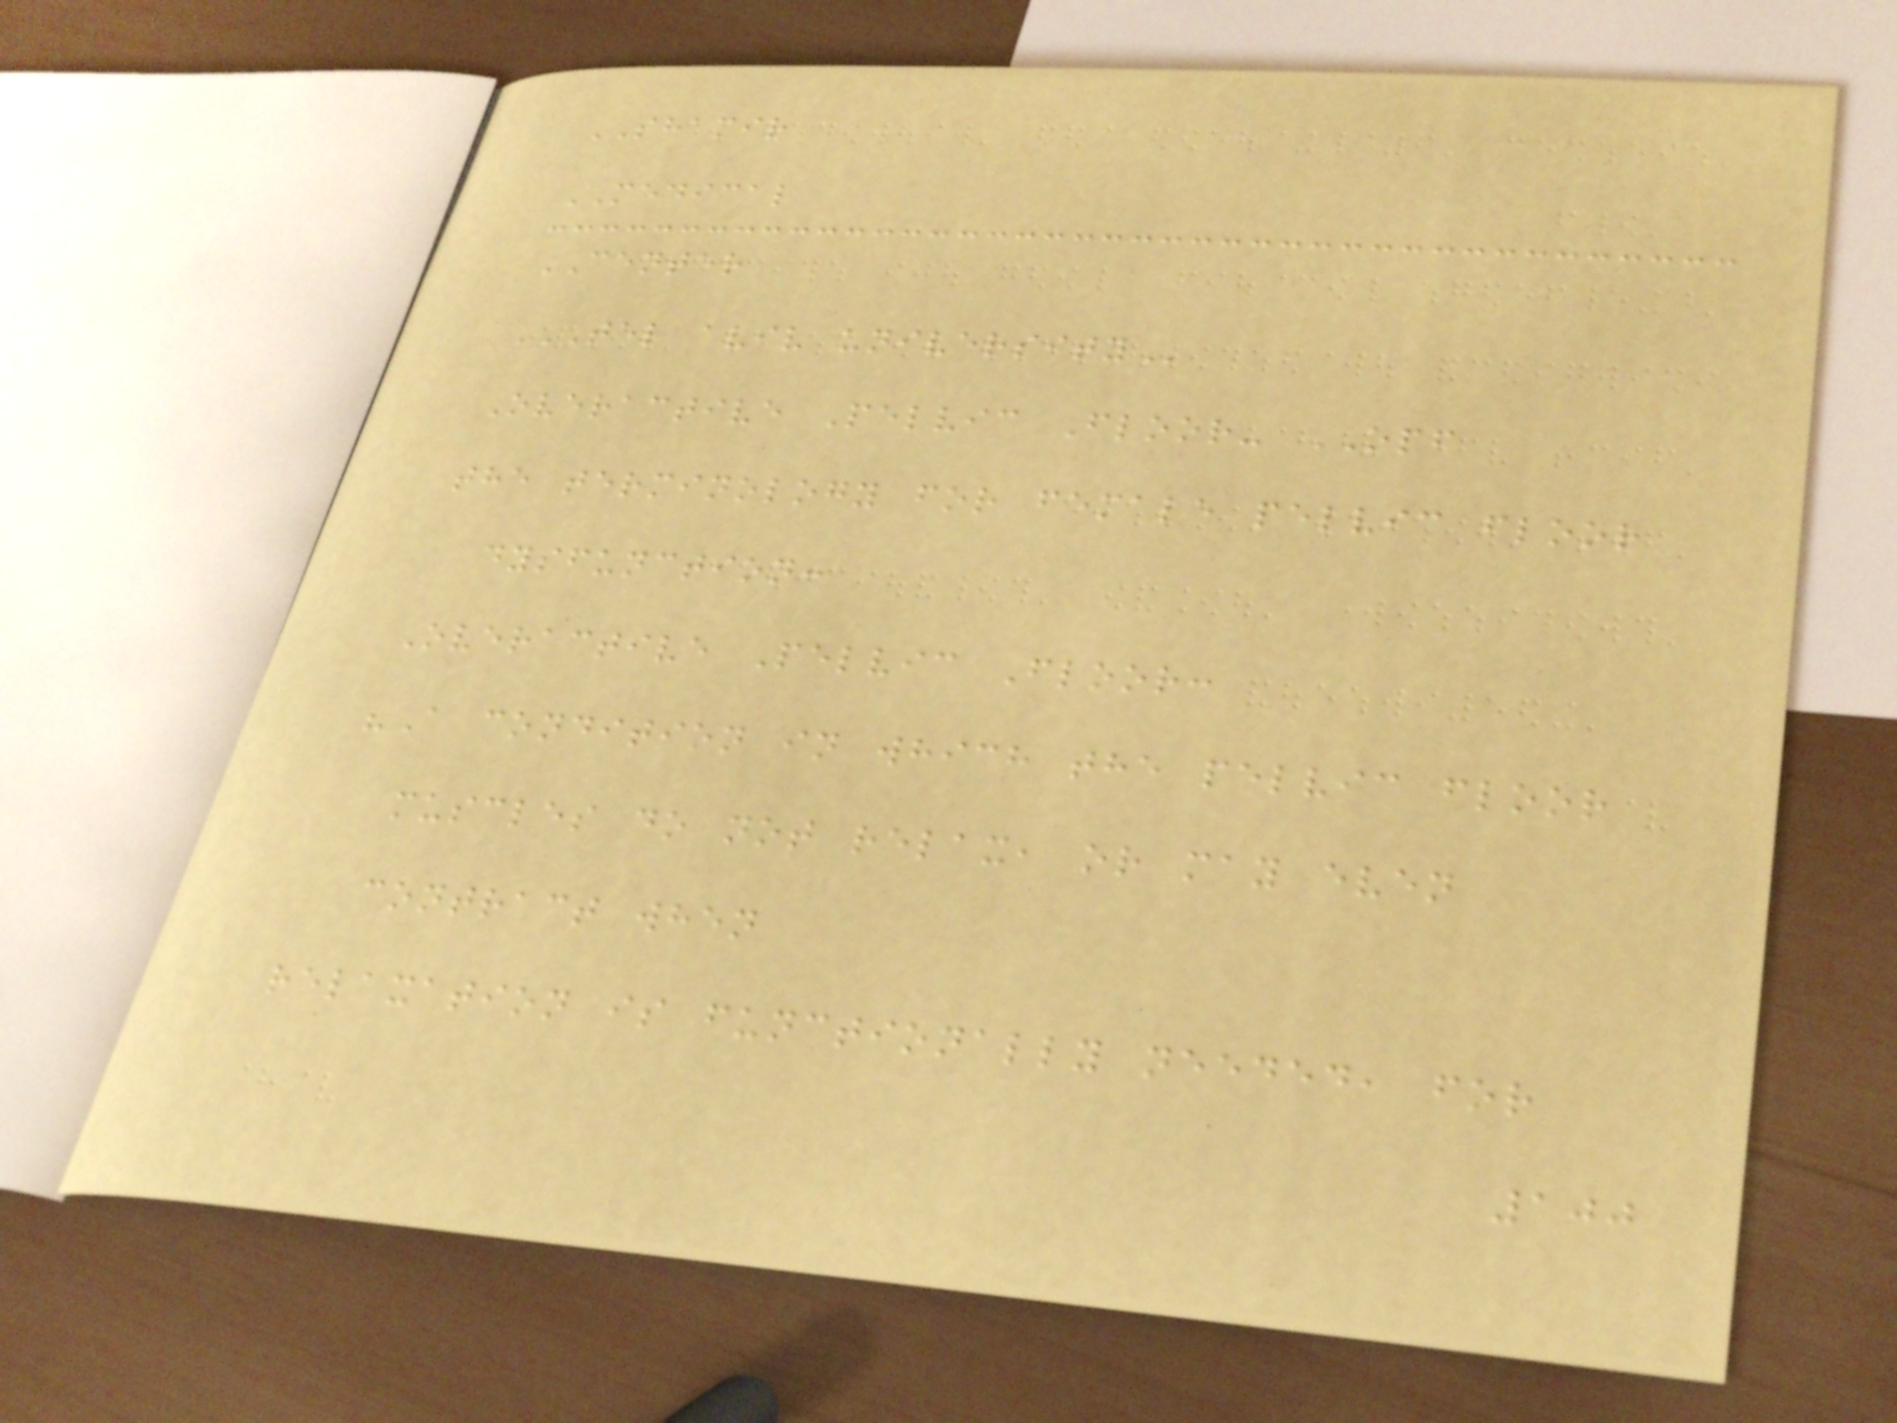SHAMIR
MEDICAL
CENTER
TEL AVIV UNIVERSITY
Overactive Pelvic Floor- OPF
the terminology for female pelvic floor
dysfunction:
Overactive Pelvic Floor:
"A condition in which the pelvic floor
muscles do not relax, or may even
contract when
relaxation is functionally needed, for
100
